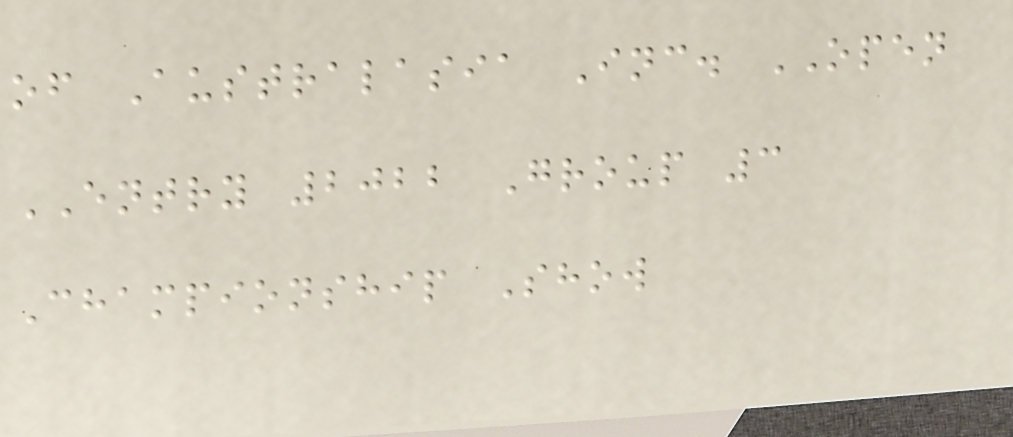of Australasia Inc. OPEN
ENTRY 2022 Group 3
Championship Show
